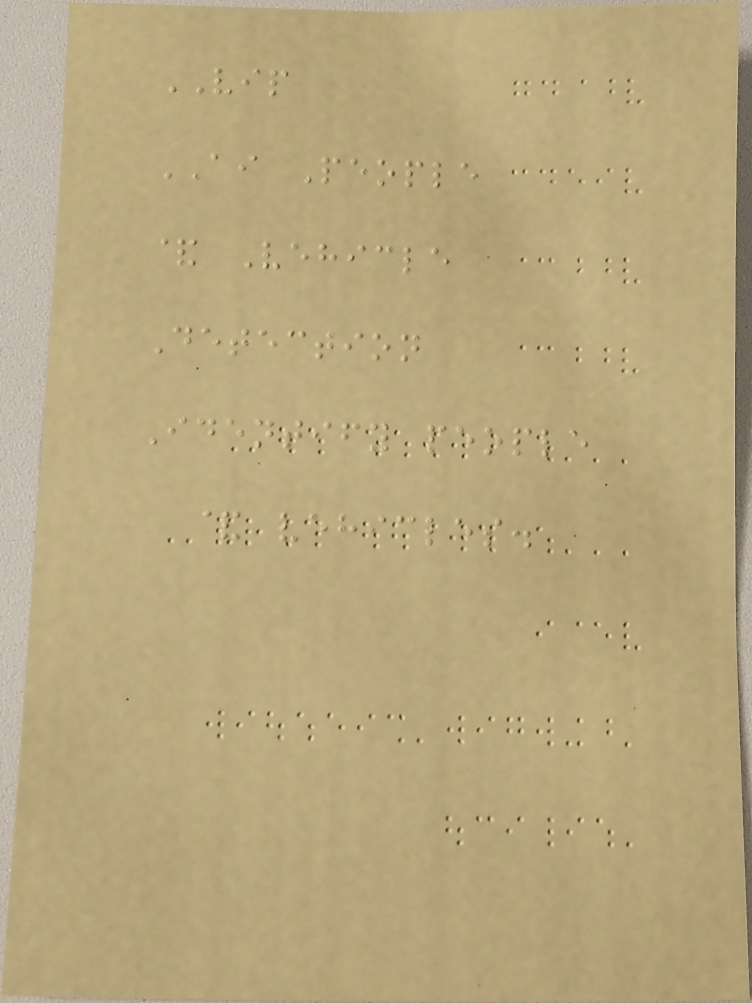VIP
AI People
& Vehicle
Detection
Identify people
& vehicles.
